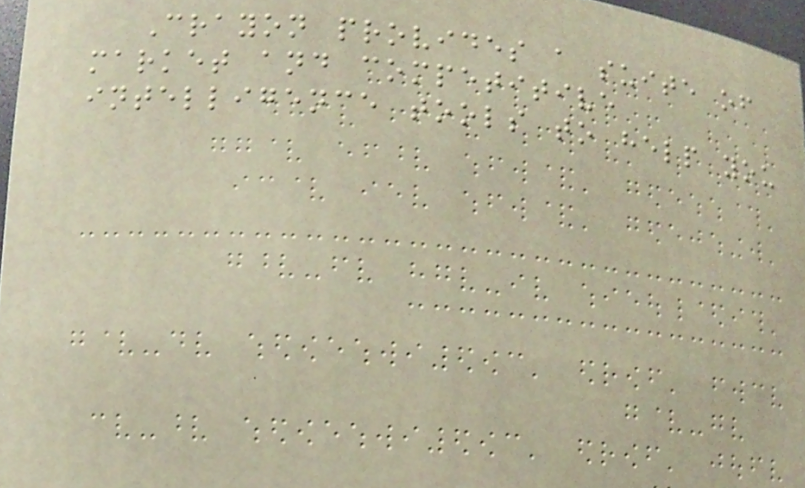Crayon provides a suite of
market and competitive
intelligence tools to help you
